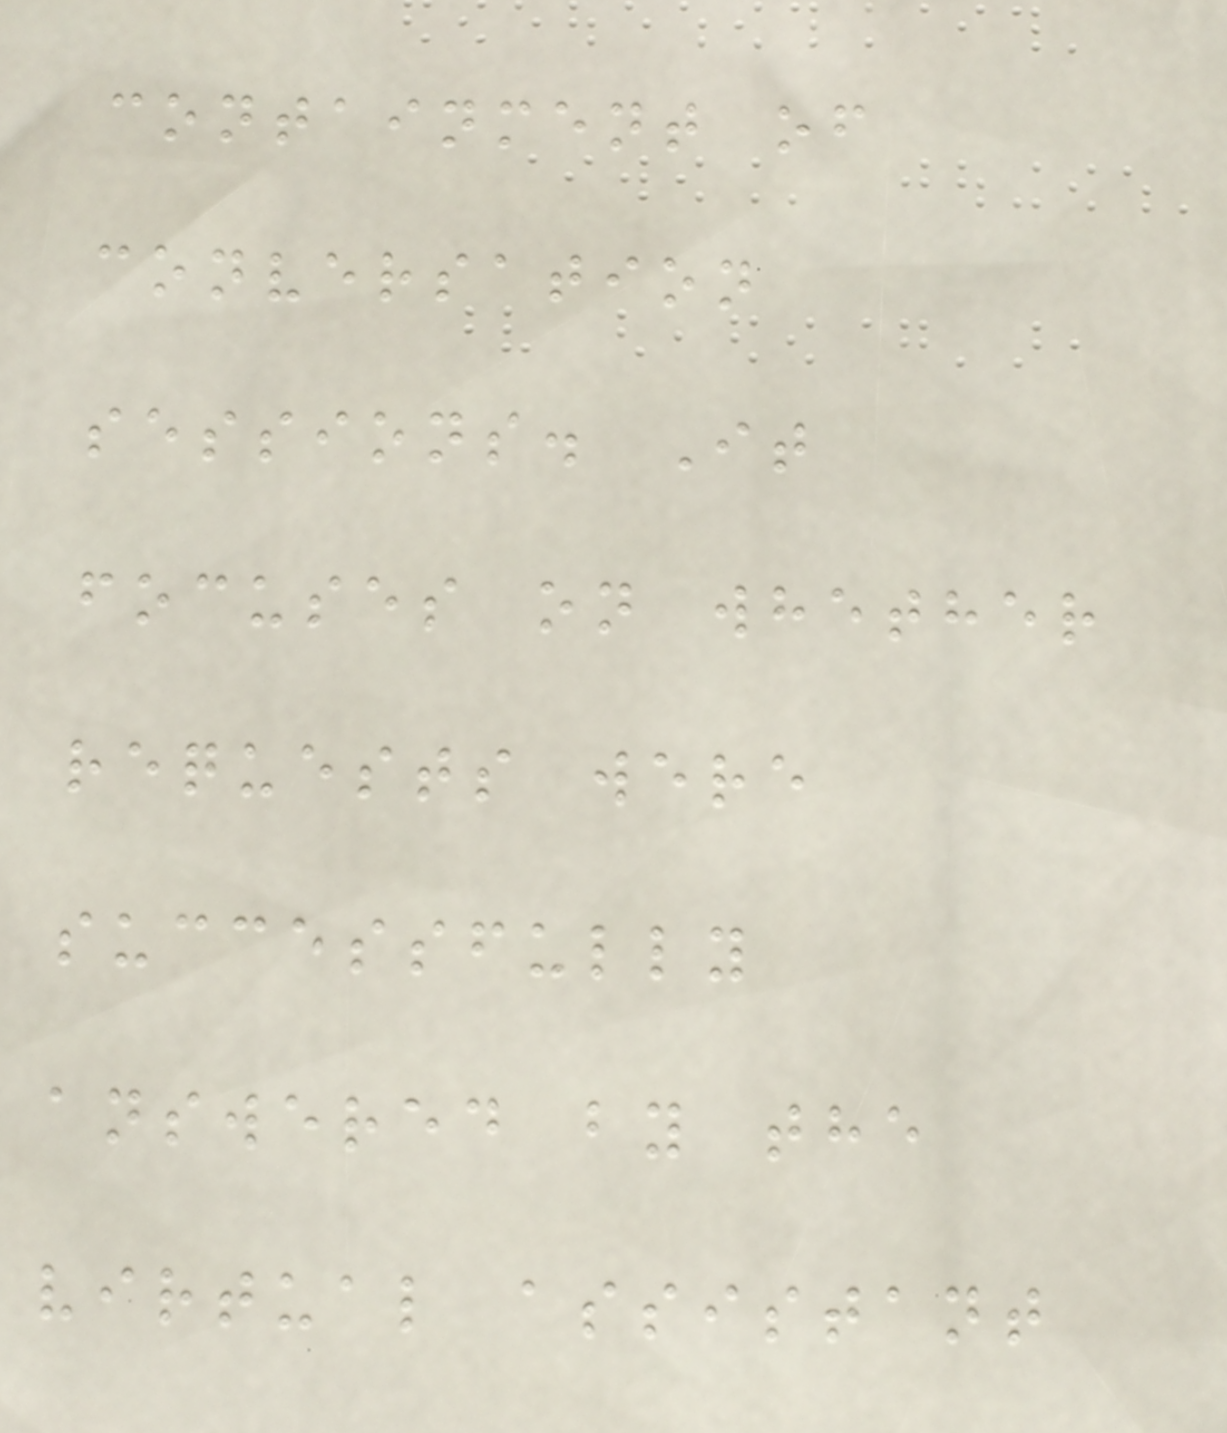containment of
conversation
sessions. It
focuses on whether
requests were
successfully
answered by the
virtual assistant
